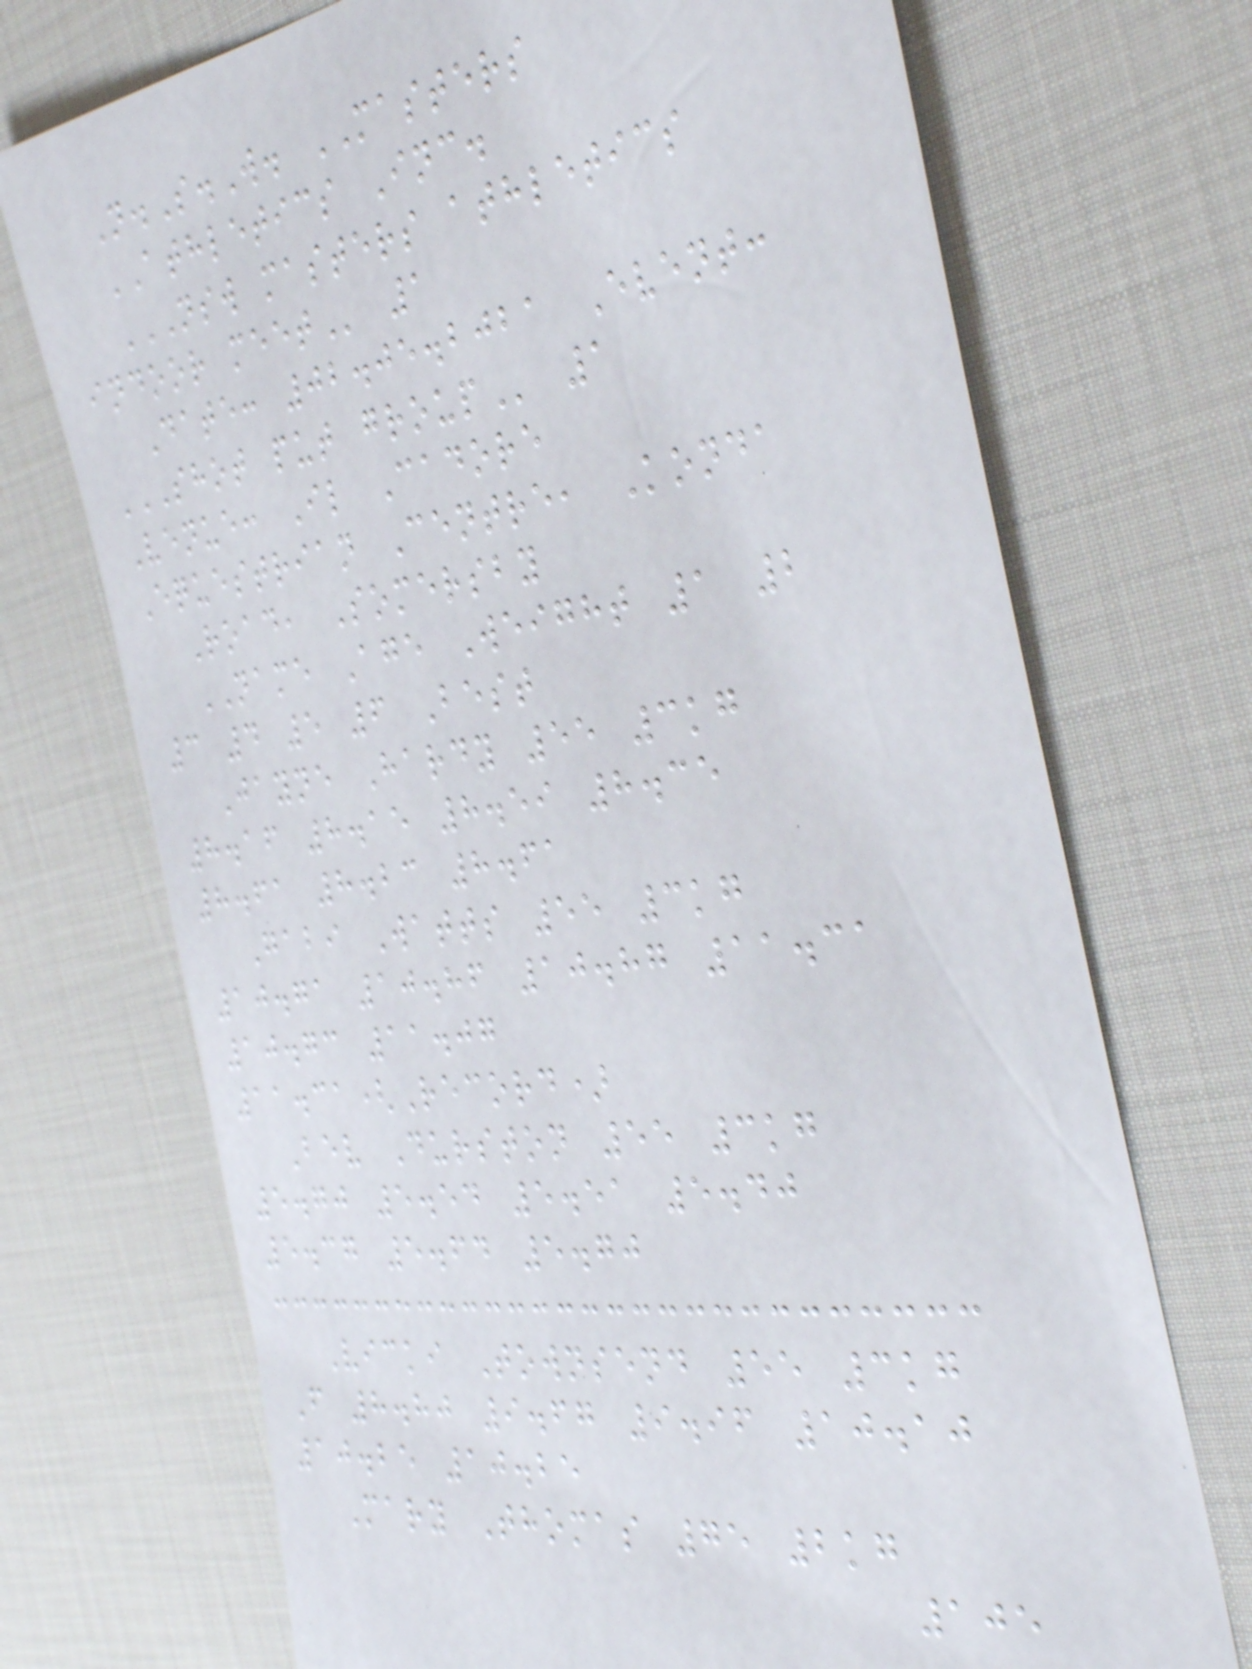N.S.W. MASTERS
ATHLETICS Inc.
NSW MASTERS ATHLETICS
INDOOR MEET 1
Date: 02.05.2021 Event:
SHOT PUT GROUP 1
Venue: Il Cadore
Equestrian Centre, Konda
Road, Somersby
NAME Age Weight 1 2
3 4 5 6 Best
Jayne Hardy 55 3kg
8.16 8.15 8.59 8.35
8.61 8.23 8.61
Gabi Watts 55 3kg
10.71 10.86 10.87 11.31
10.73 11.07
11.31(Record)
Bev Durston 55 3kg
5.70 5.54 5.51 5.40
5.37 5.64 5.70
Vicki Townsend 55 3kg
F 8.80 9.67 9.96 10.10
10.25 10.25
Mary Thomas 75 2kg
105
